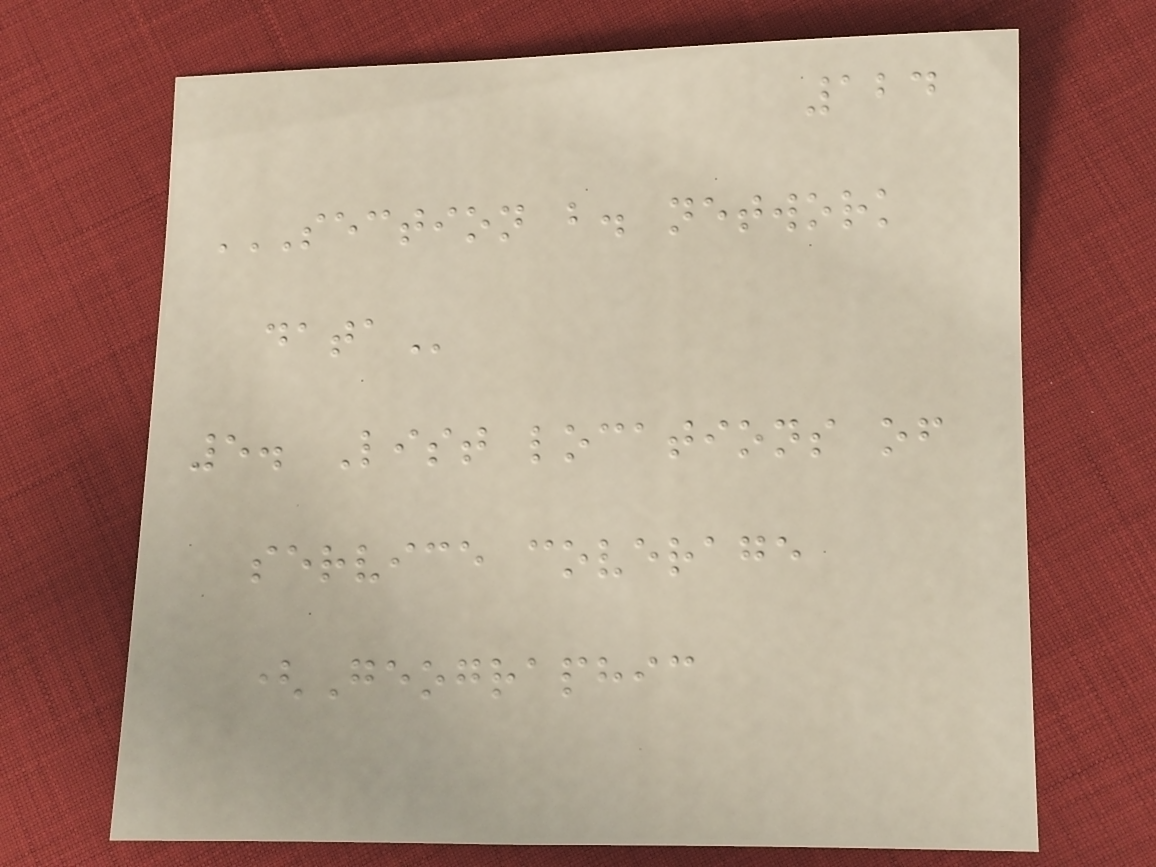124
SECTION B. NETWORK
DATA
5. List locations of
service coverage
(Geographic
